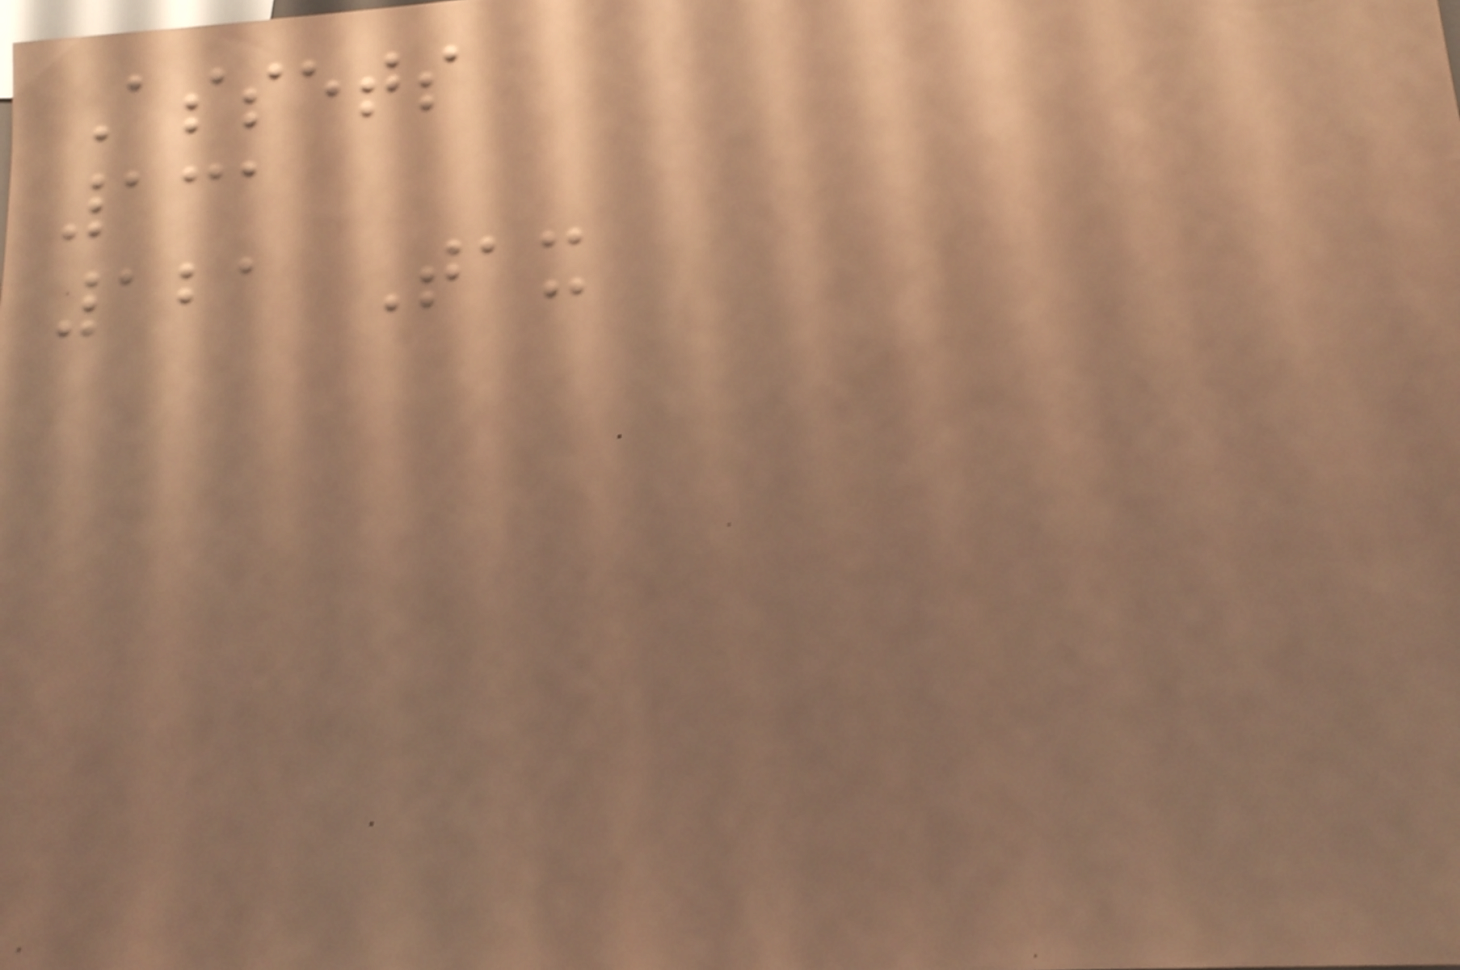Assets
131
121 Tax
